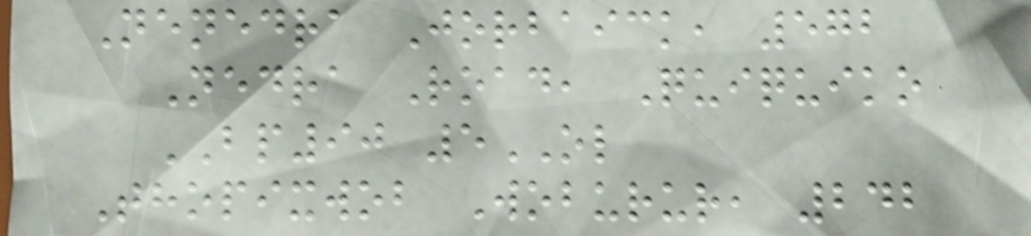Nenedra Jorbaick, 572
Nedra Road, Quiquiko
BP90 5OL
Thopixwob Woburur, 242
